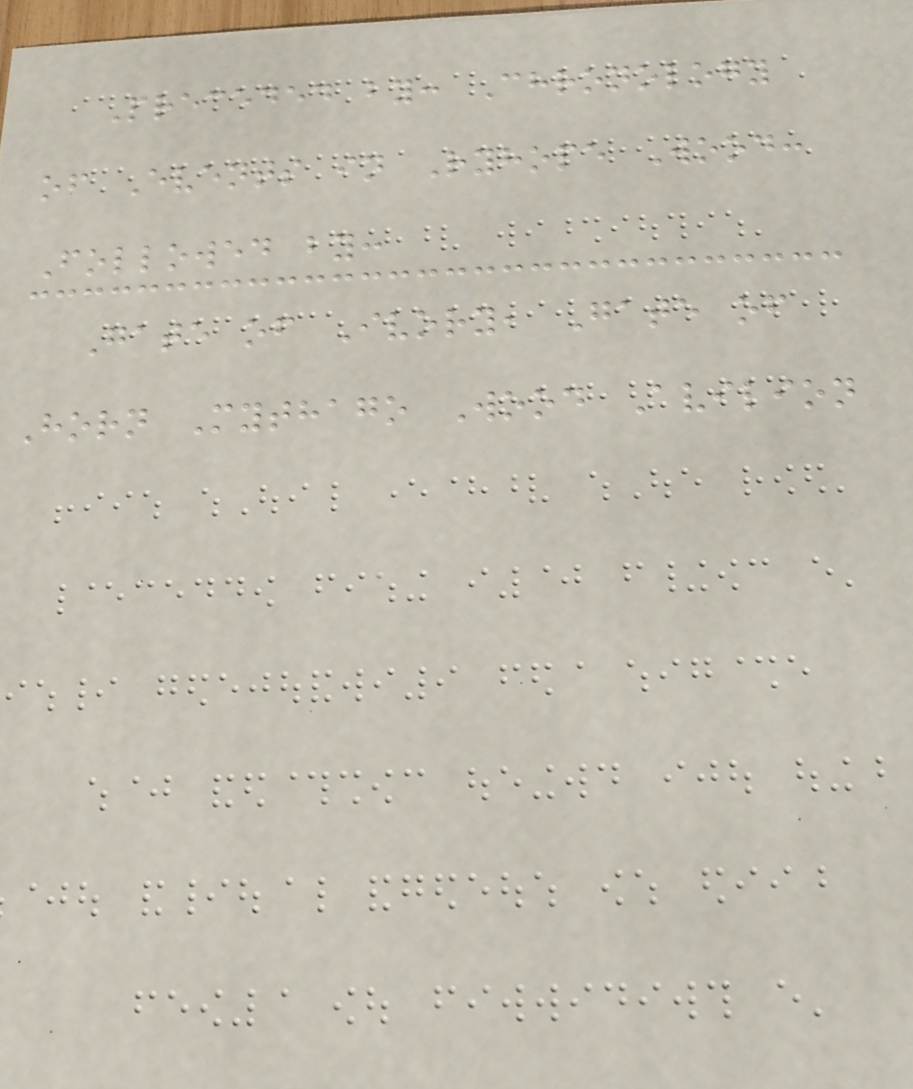Preceded by: Chronology
of Events in Ryhope Wood:
Followed by:
Gate of Ivory, Gate of
Horn Mythago Wood Avilion
